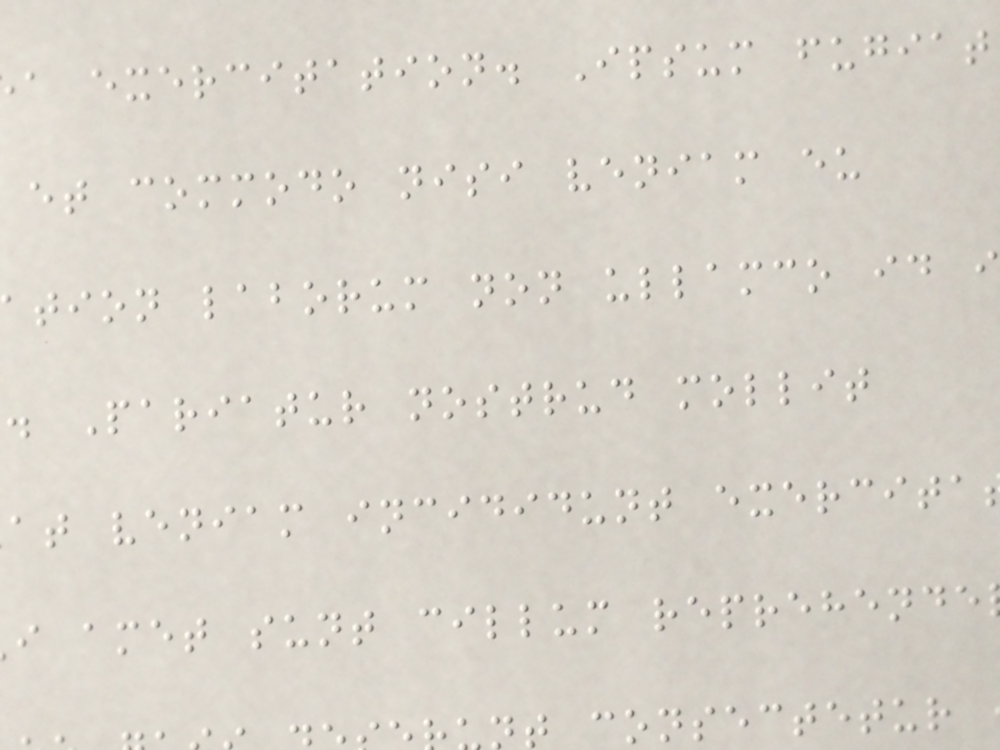a exercitation. Ipsum fugiat
et commodo nisi veniam eu
ation laborum non ullamco id i
. Pariatur nostrud mollit
at veniam incididunt exercita
i amet sunt cillum reprehende
t consectetur
